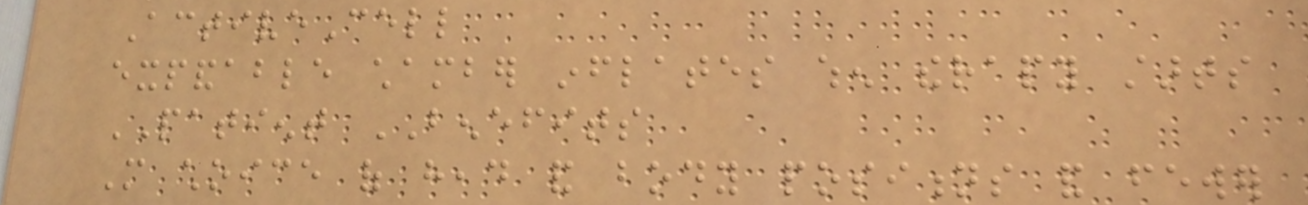ActiveCell
expandable chamber inflates when therapy starts
PATIENT BENEFITS
More choice of head and body positions and fewer
